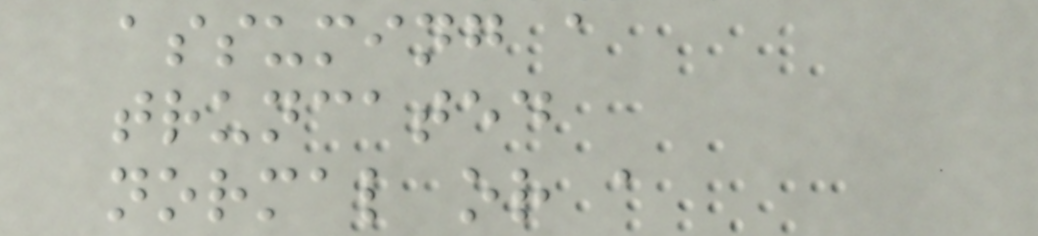assuming a
truncated
normal or a
